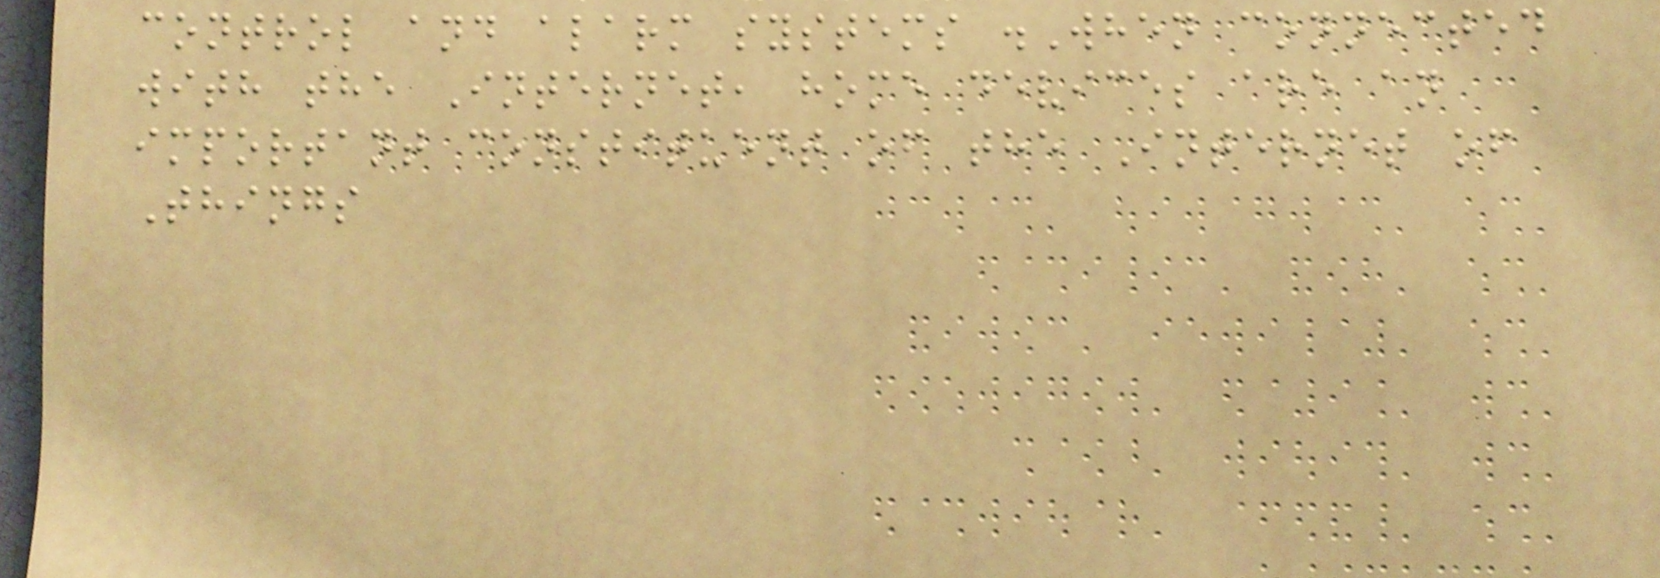control and alarm systems .When connected
with the Internet, home devices are an
important constituent of the Internet of
Things
